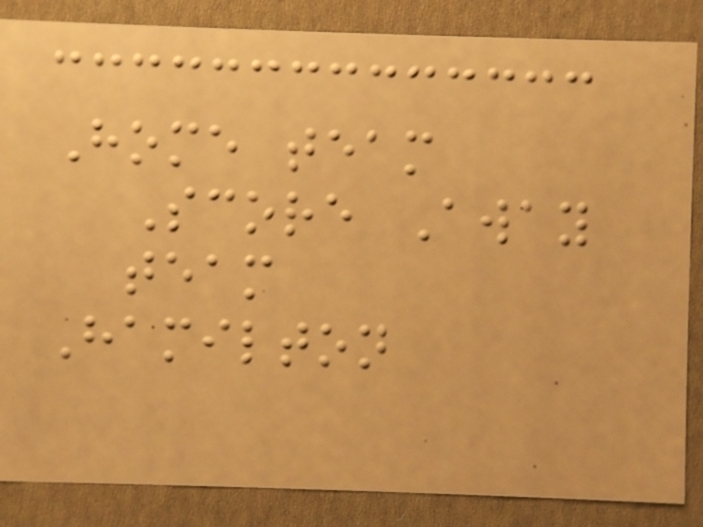Home team
Score Away
team
Hamilton
